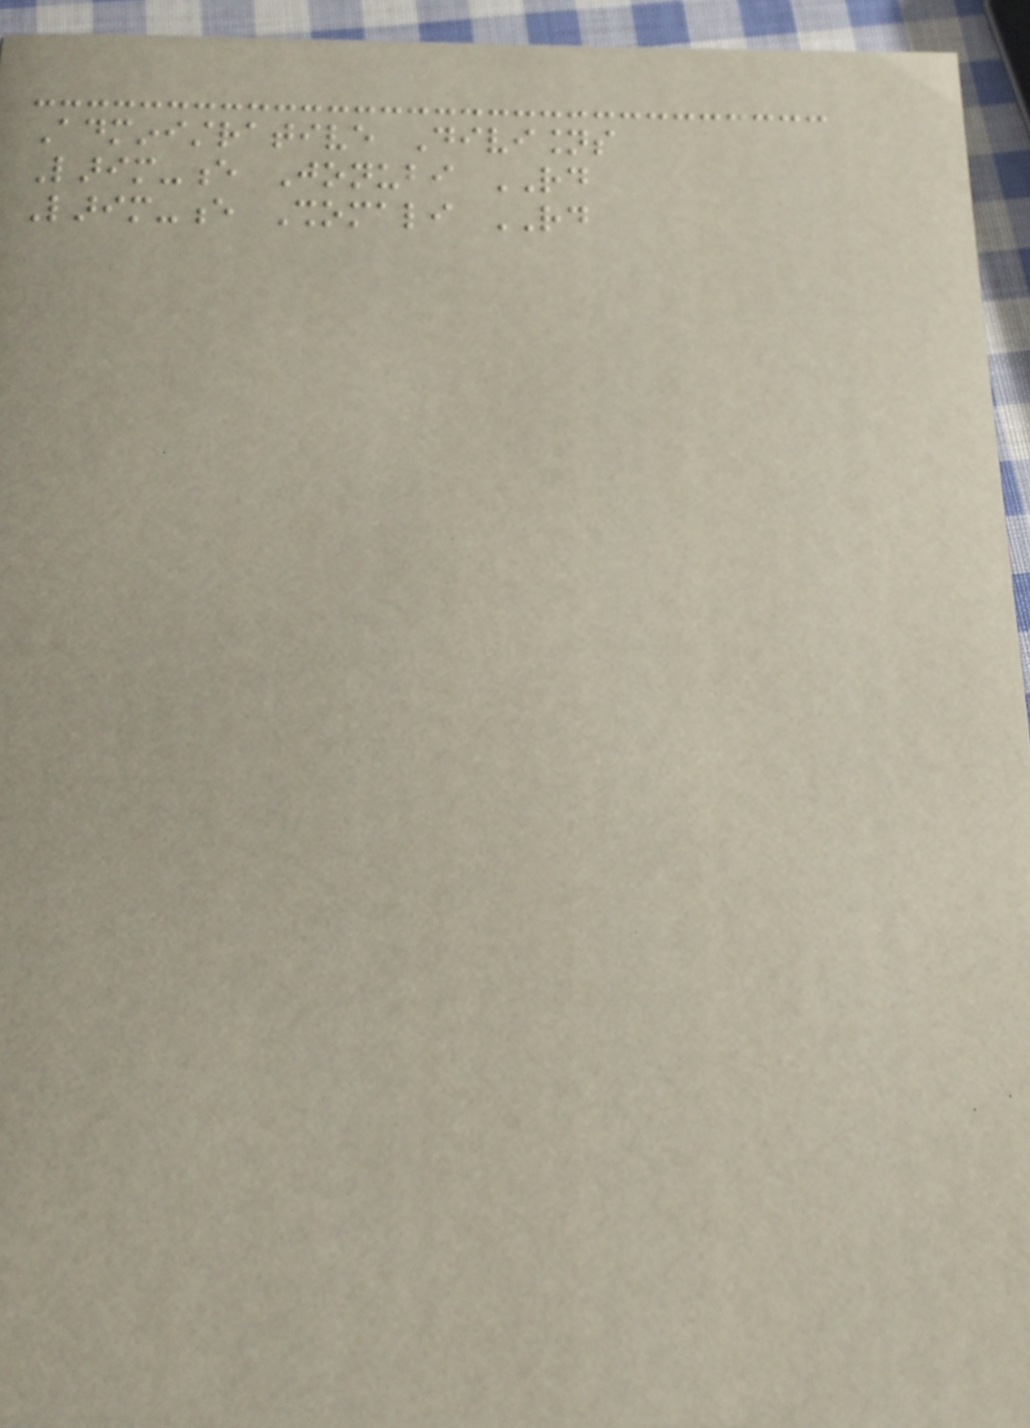Administrative Divisions
Larim-e Jonubi RD
Larim-e Shomali RD
